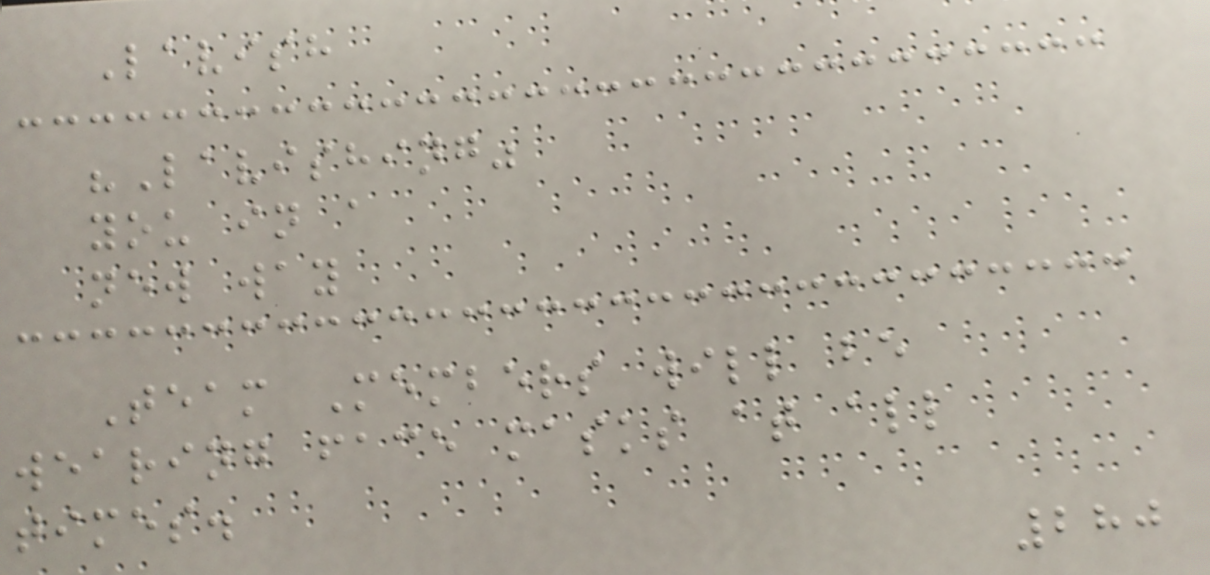Lavish
"Lavishing"
you in a
new way
Team Members will be
wearing face masks at all
times.
280
